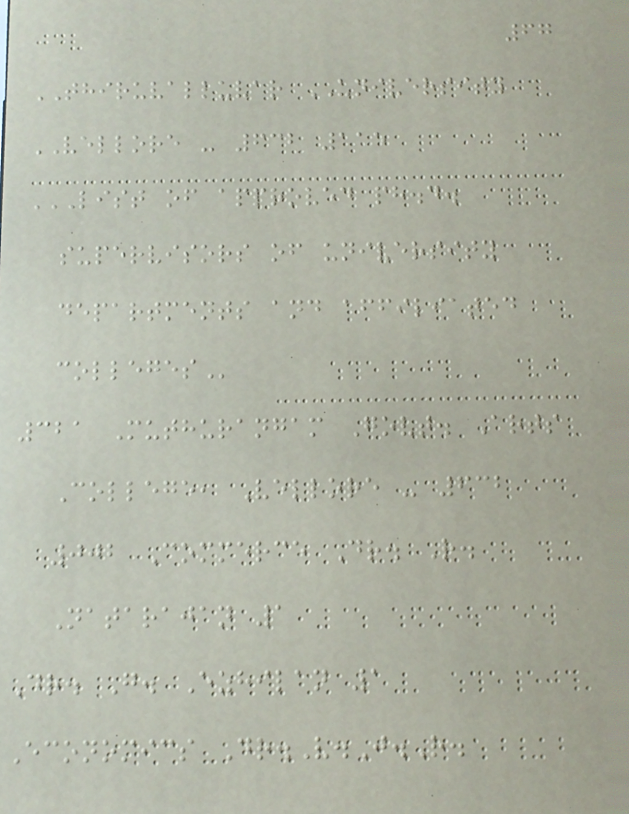67
THIRUVALLUVAR UNIVERSITY
VELLORE - 632 115
LIST OF APPROVED PH.D.
SUPERVISORS OF UNIVERSITY
DEPARTMENTS AND AFFILIATED
COLLEGES
321 Muthurangam Govt. Arts
College, Vellore - 632
002 Commerce Dr. R.
Natarajan 1
Dr. G. Ezhilan 1
Economics Dr.V.J.R.
